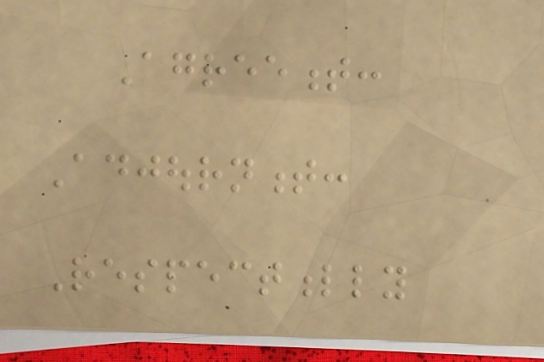Agreement:
Adjournment:
Respectfully
